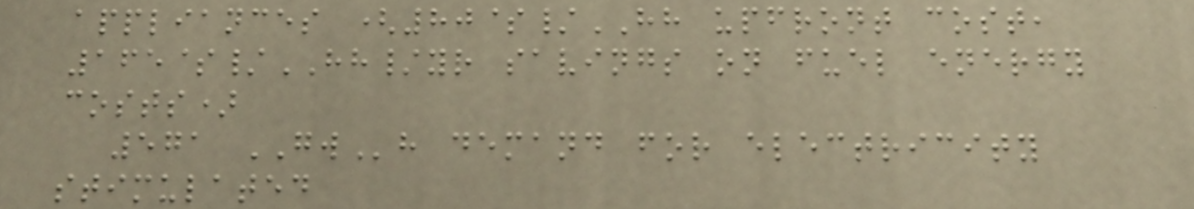appliances (80$/HH upfront cost,
165$/HH/yr savings on fuel energy
costs)
571 GWh demand for electricity
stimulated
